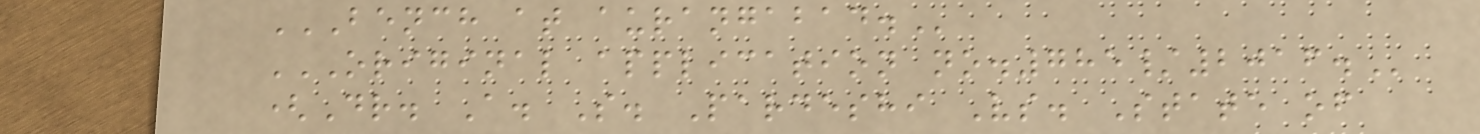BENCH AT AURANGABAD.
ORIGINAL APPLICATION NO.785/2016.
(Dr. A. S. Pardeshi Vs. State of
